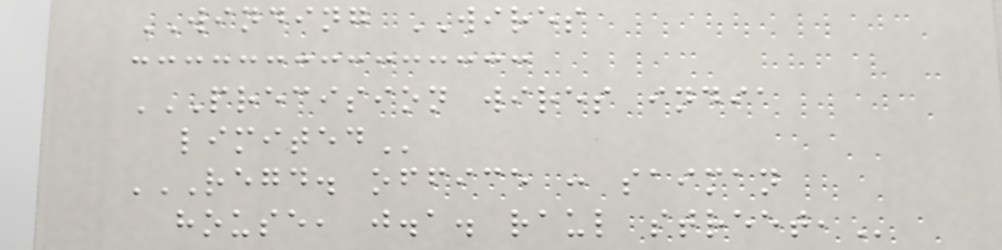WINDING WIRES
PRECISION WIRES INDIA
LIMITED
REGD. OFFICE : SAIMAN
HOUSE, J.A. RAUL STREET,
